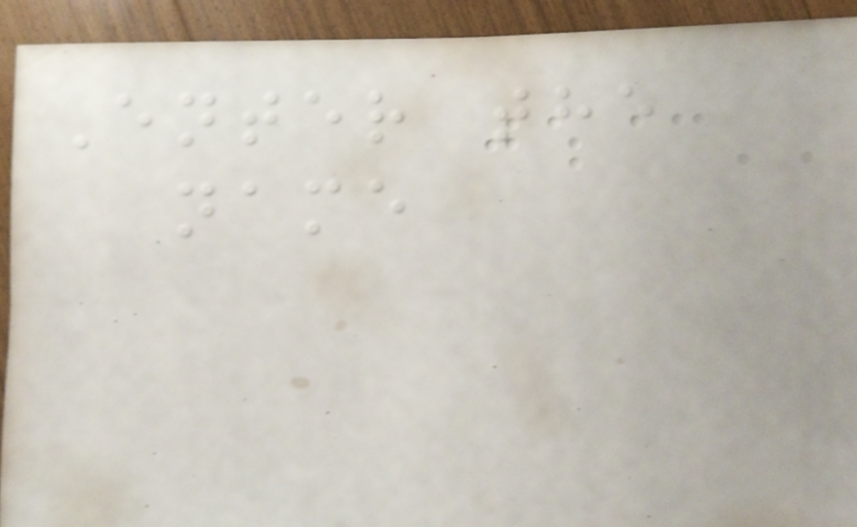Enter the
name
